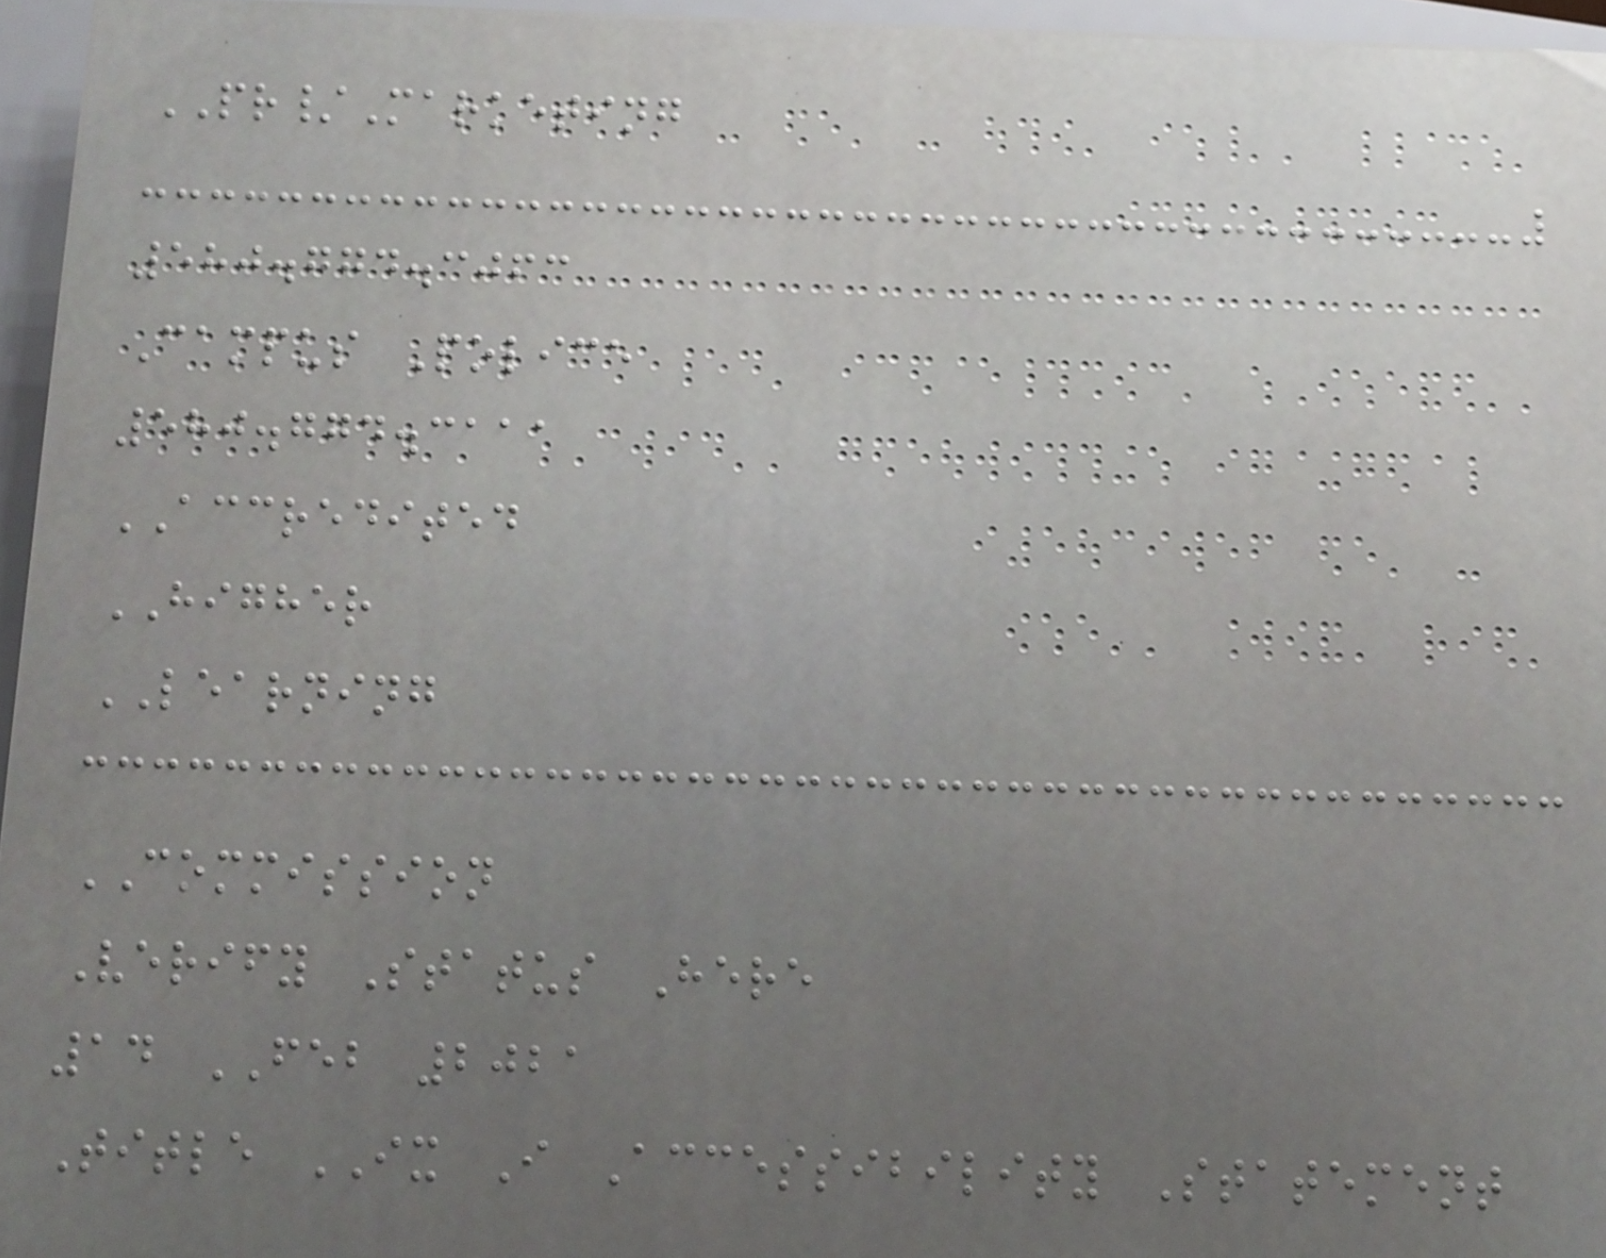PR/Marketing
580.774.3063
Campus Police
580.774.3111
ACCREDITED
HIGHER
LEARNING
COMMISSION
Verify Status Here
14 FEB 2021
Title IX I Accessibility Statement
